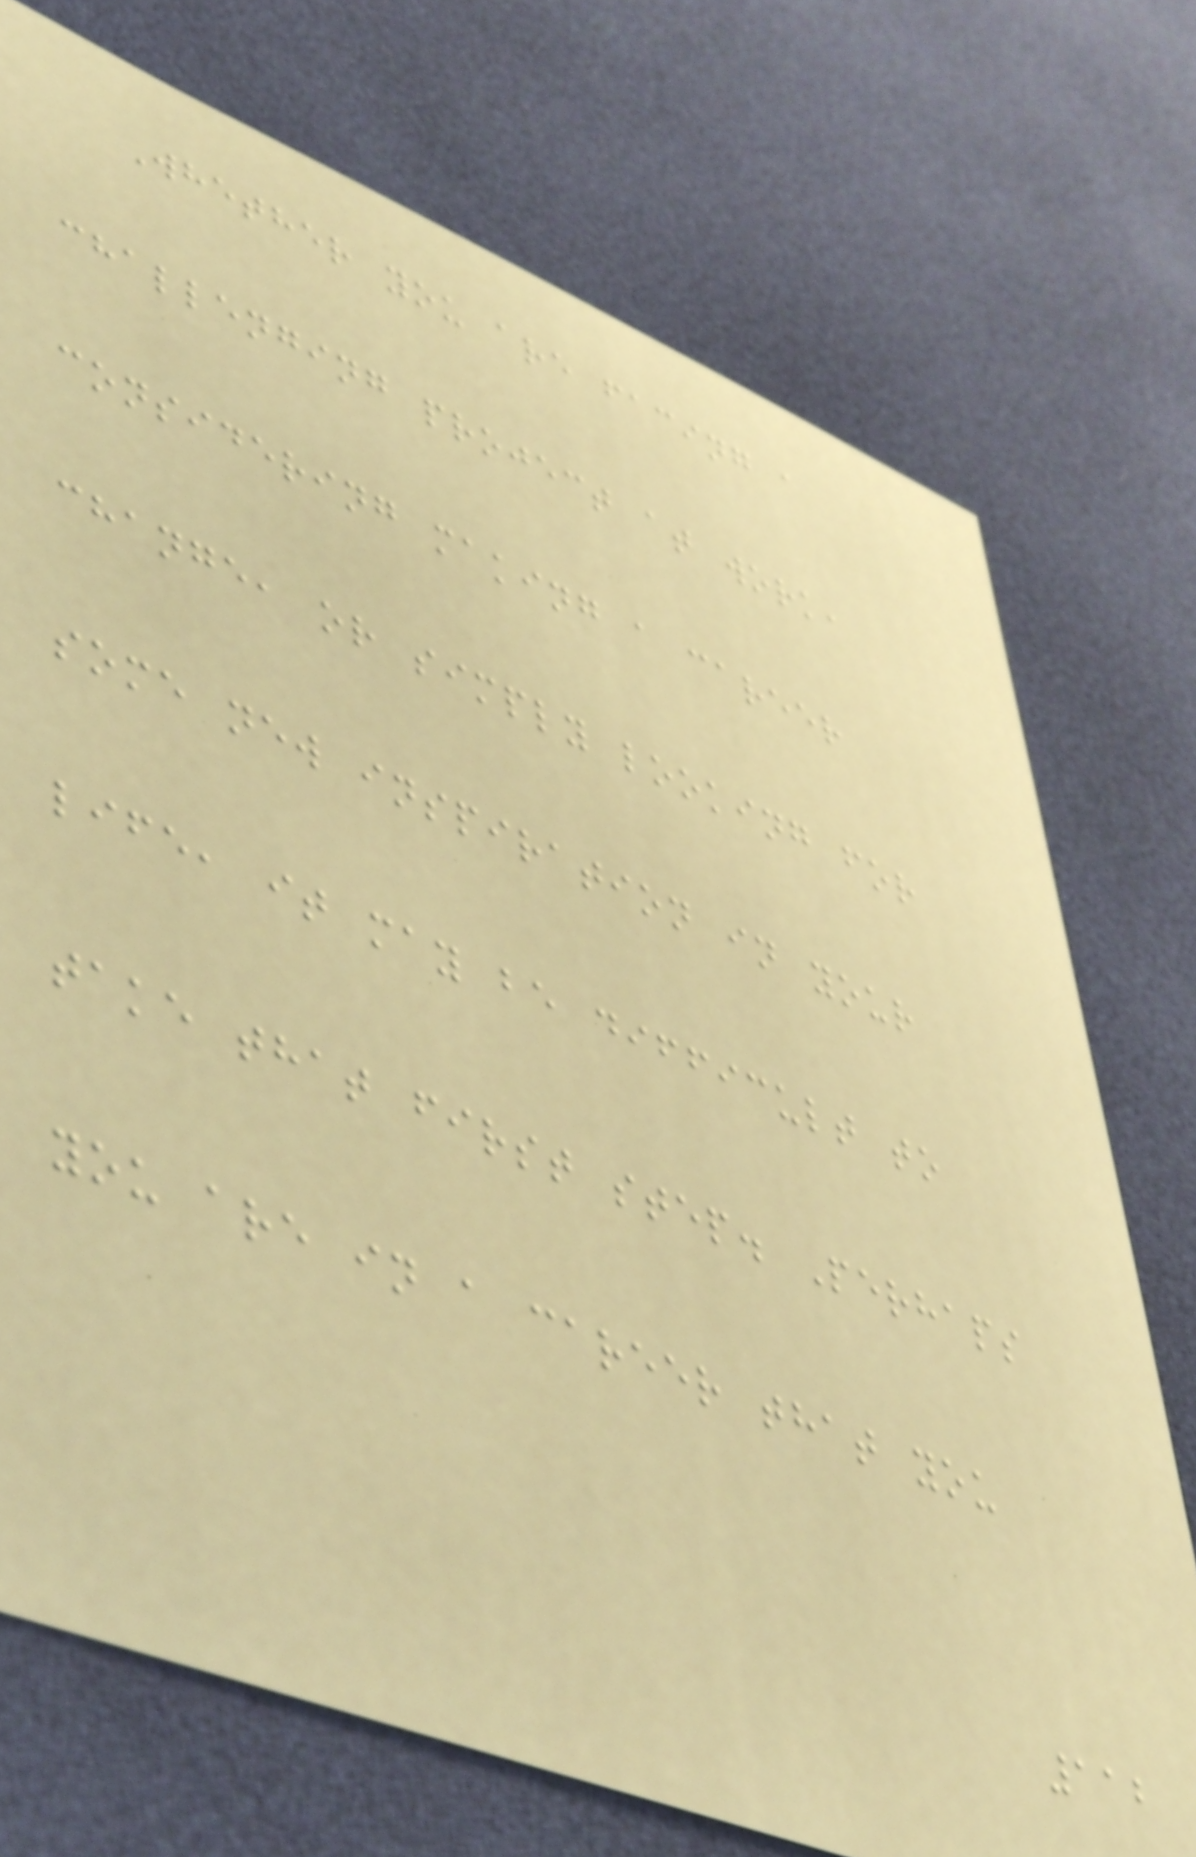Whether you are facing a
challenging project at work,
considering making a career
change, or simply looking for
some new inspiration in your
life, it may be difficult to
take that first step. Perhaps
you are in a career that you
112
